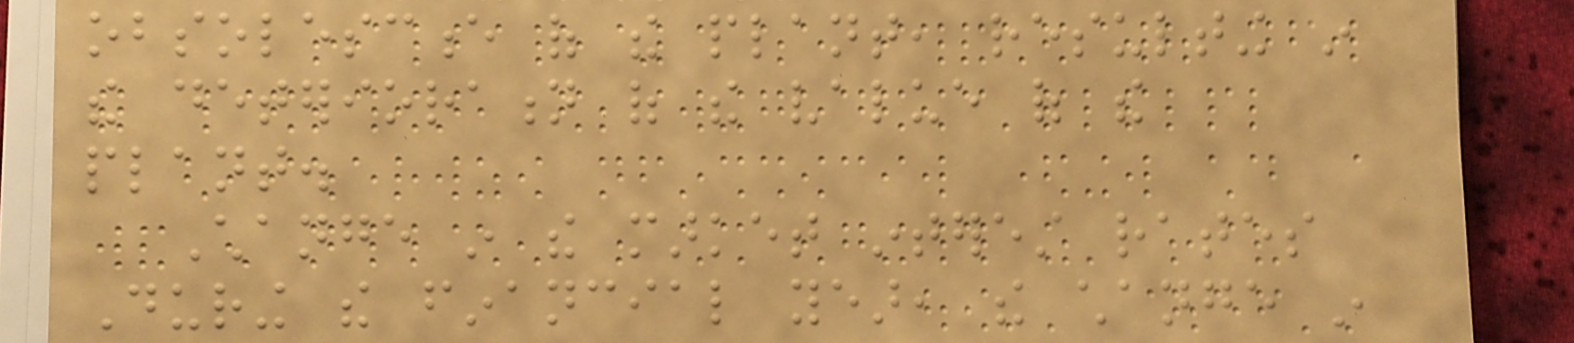obsolescence of the plant, resulting in
the deterioration of the value of the
plant.
Change in the market interest rates
During the financial year, the change in
